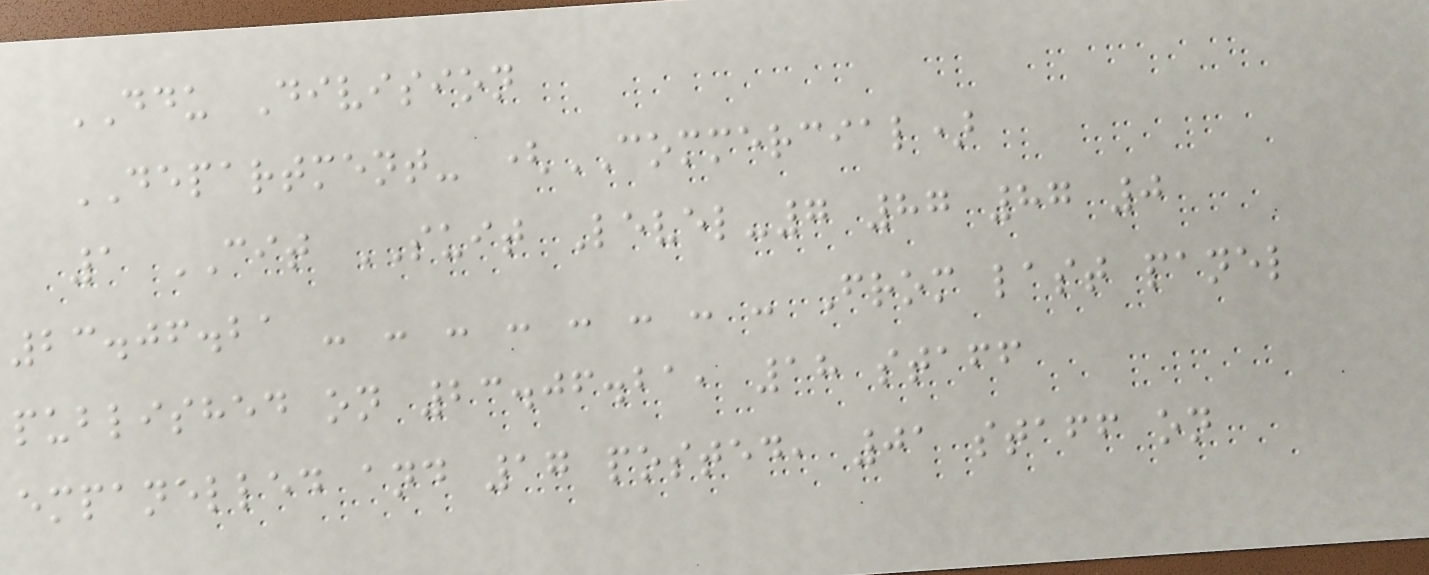DDU Division
DEPARTMENT- (COMMERCIAL)
1 CIT SUIT Level-7 87 87 0
23.06.21 - - - - - - - - From last panel
published on 23.06.21, 18 staff
empanelled and 17 posted, 01 staff on
